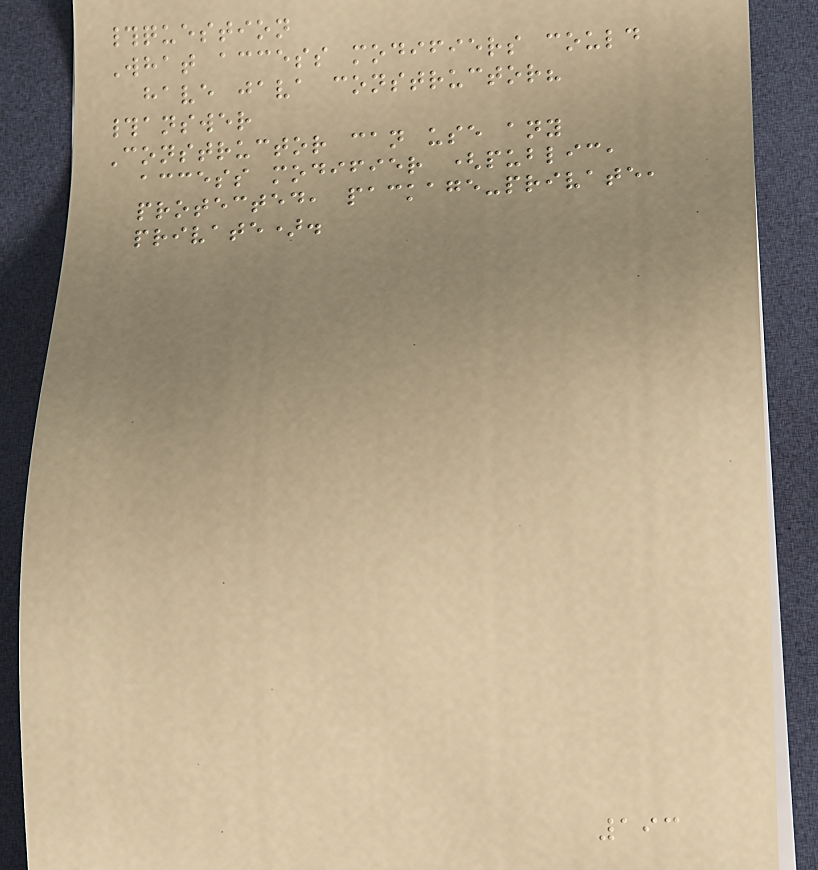#question
What access modifiers could
have java constructor?
#answer
Constructor can use any
access modifier (public,
protected, package-private,
private).
193
